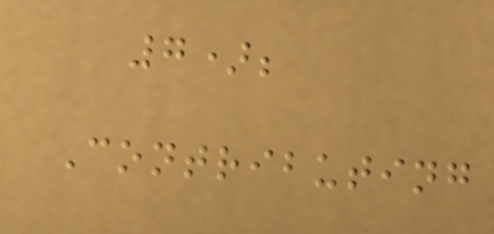7);
Contributing
